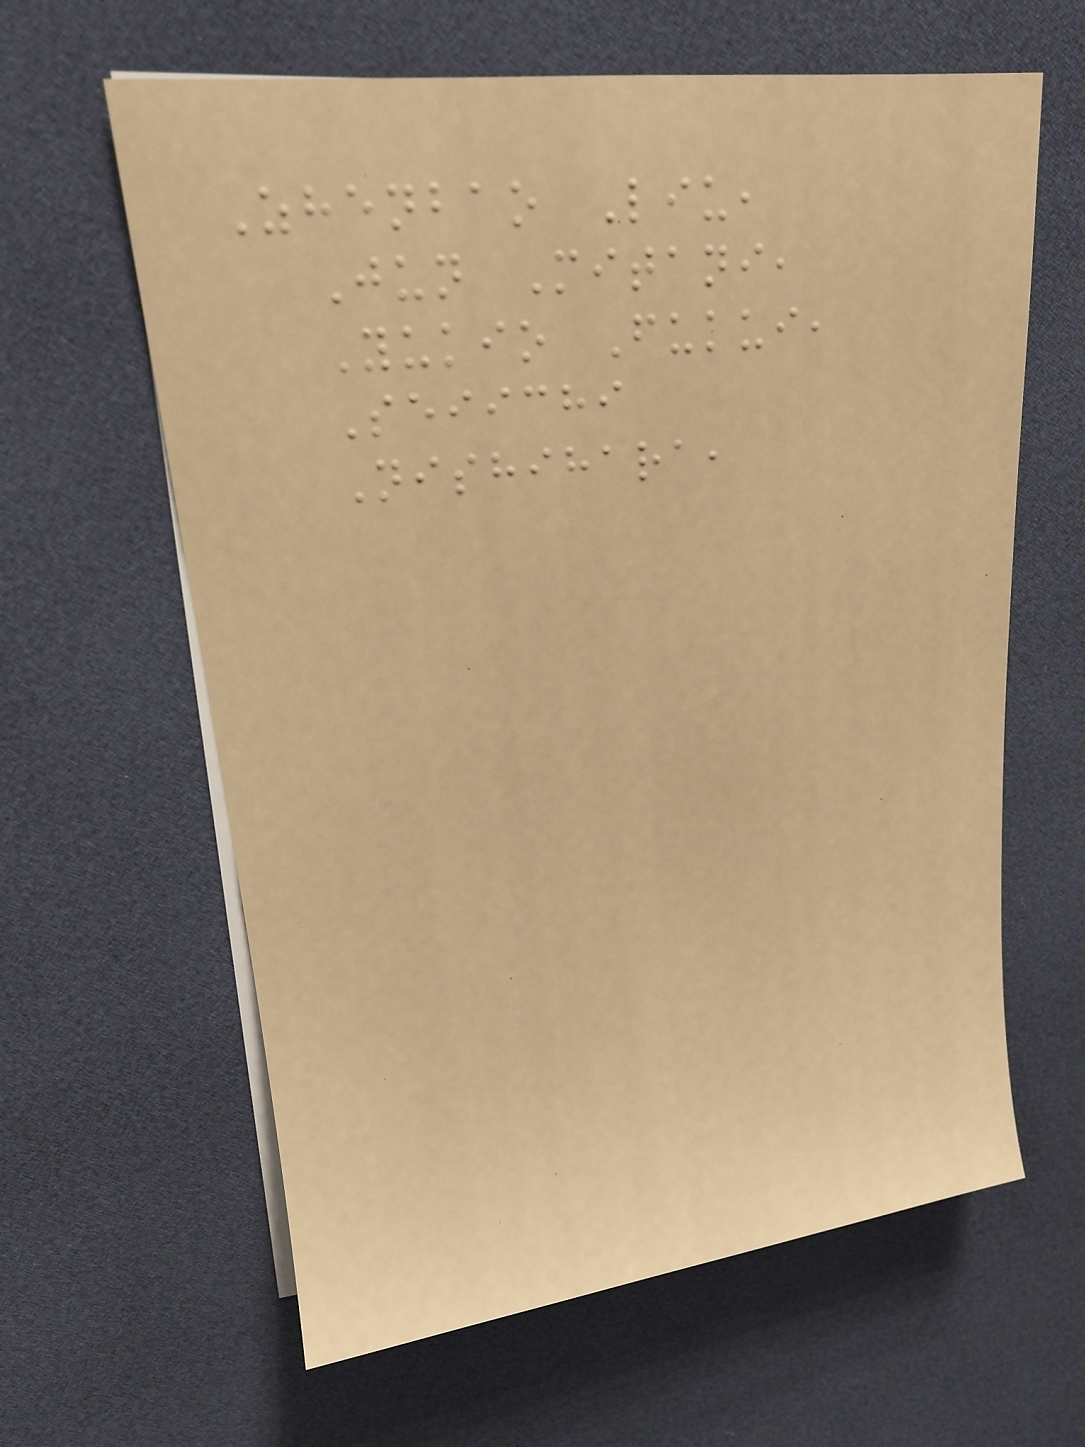Zhenbao Liu,
Jun Mitani,
Yukio Fukui,
Seiichi
Nishihara,
